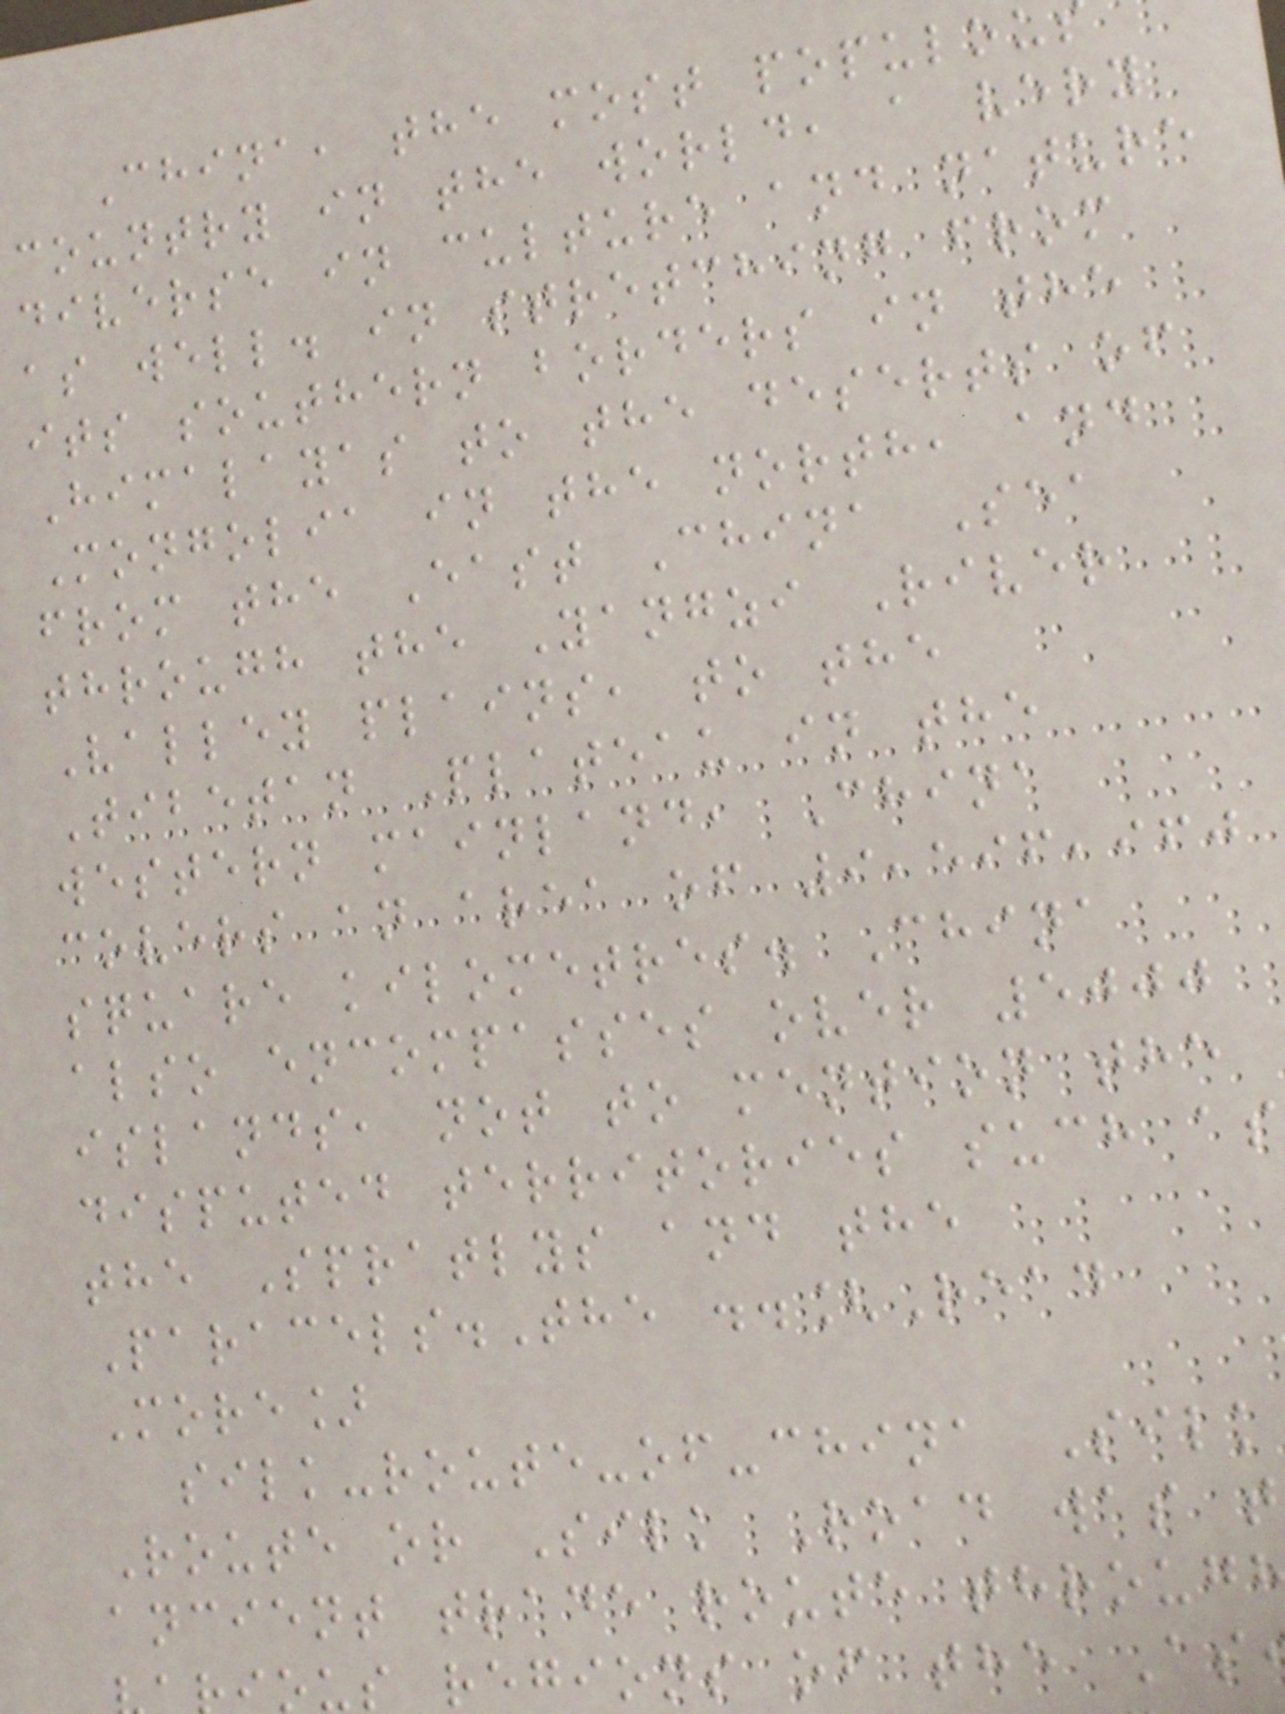China, the most populou
country in the world, a very
diverse in culture and nature
as well. in stretching from
its southern borders in the
Himalayas to the deserts of
Mongolia in the north, and
from the East China Sea
through the Yangzi River
Valley plains, to the
Tibetan Plateau in the
western mainland, China
covers an area of 9,596,960
square kilometres. China
also encompasses over 5000
islands, not to mention the
disputed territories such as
the Spratlys and the
Paracels.The ..[Read
More]
silk-route-of-china Silk
Route or Silk Road was t
ancient trade route throug
ous regions of the As
